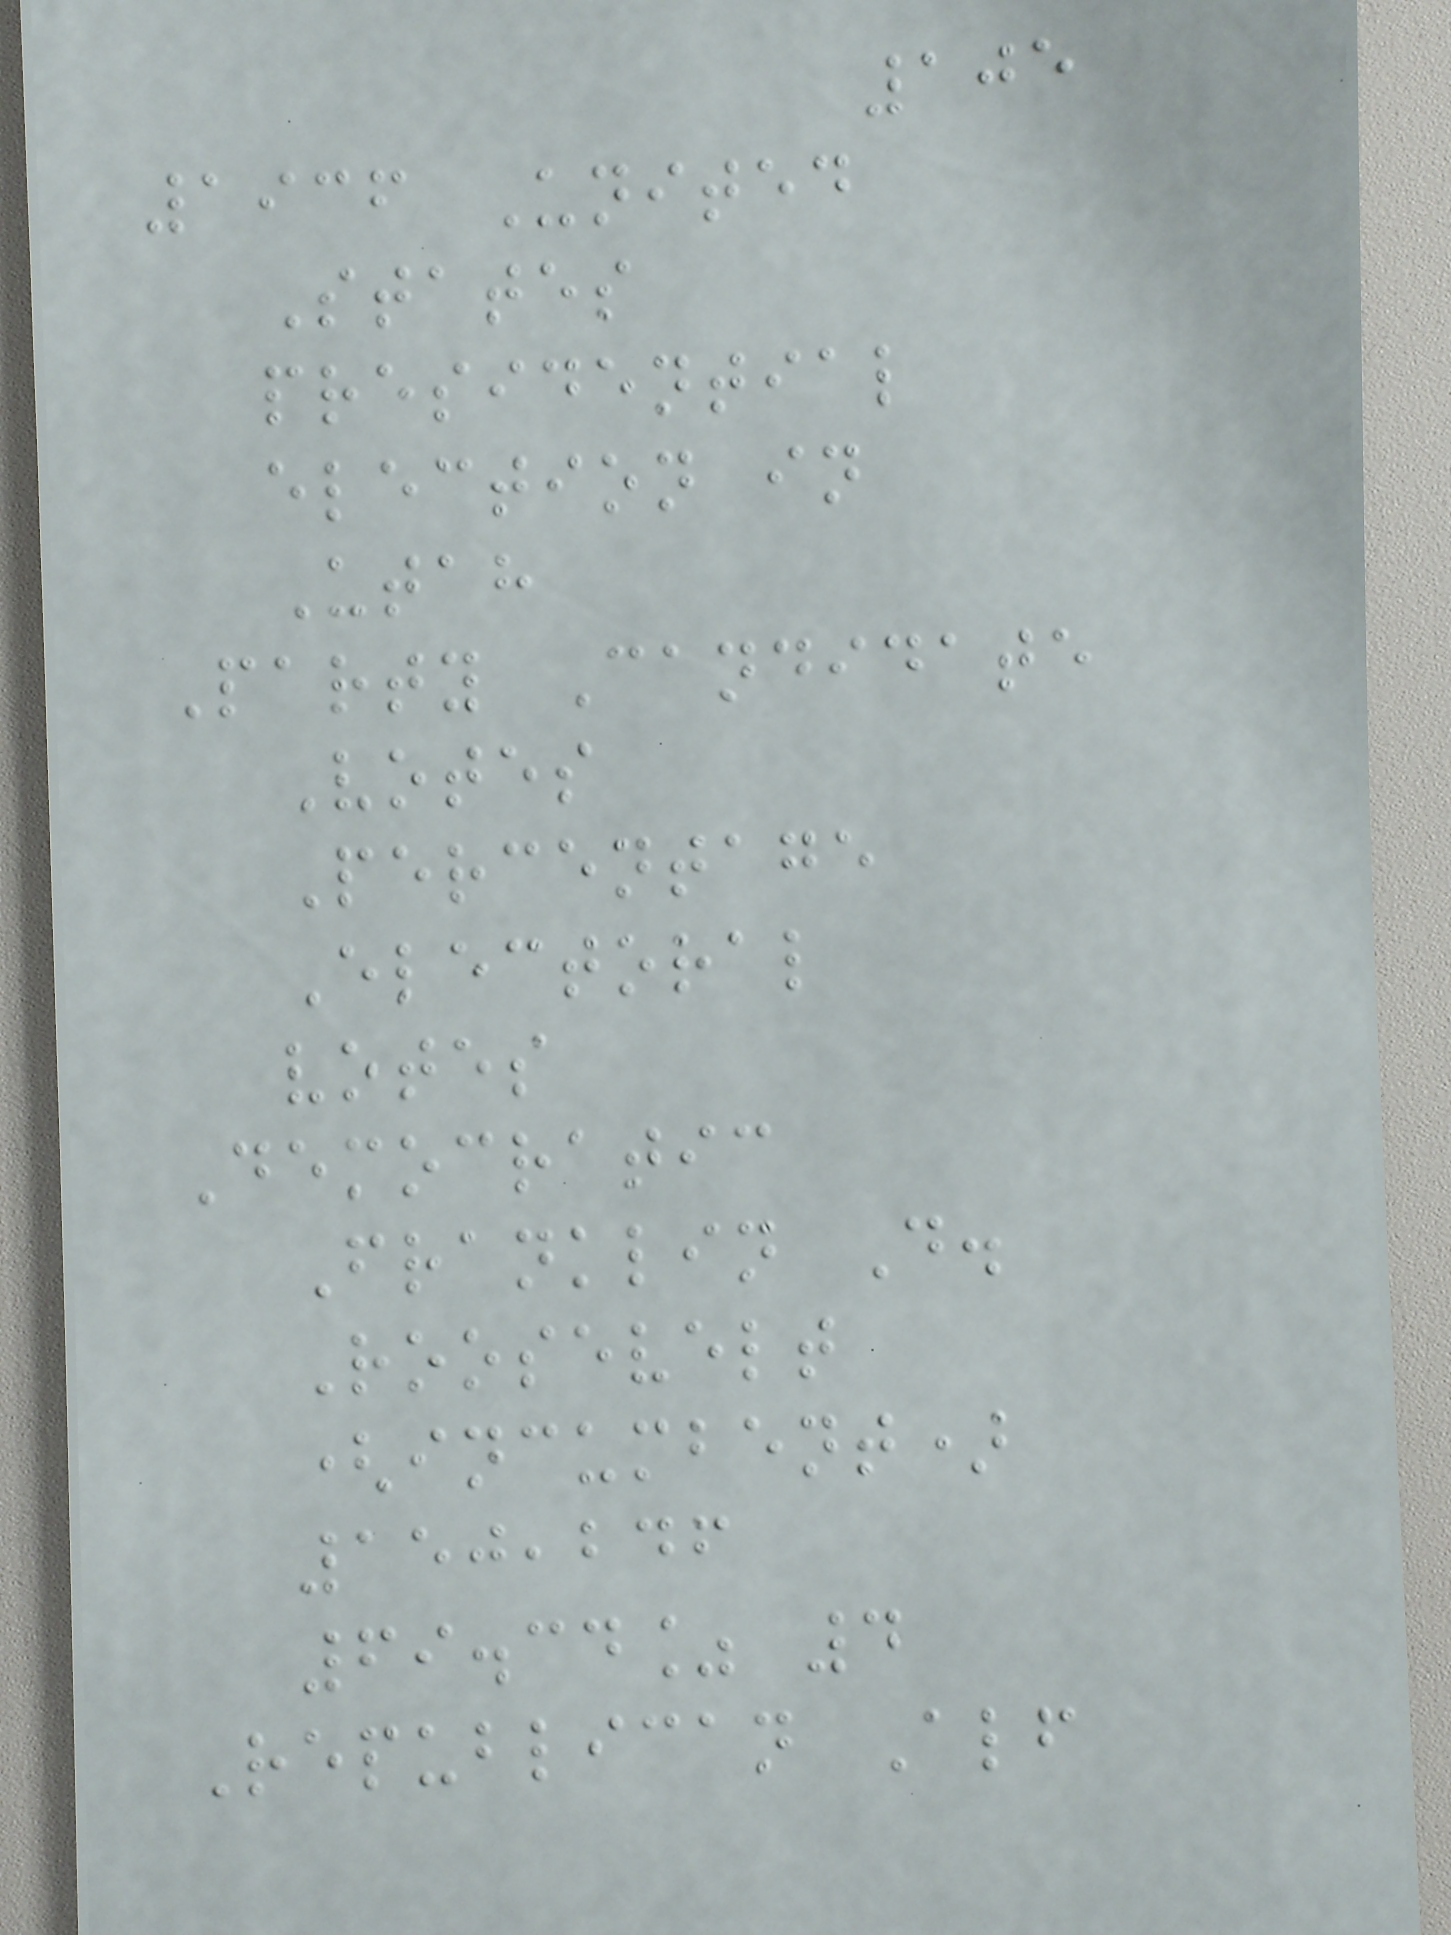105
1936 United
States
presidential
election in
Utah
Party Candidate
Votes
Percentage
Electoral
votes
Democratic
Franklin D.
Roosevelt
(incumbent)
150,246
69.34% 4
Republican Alf
